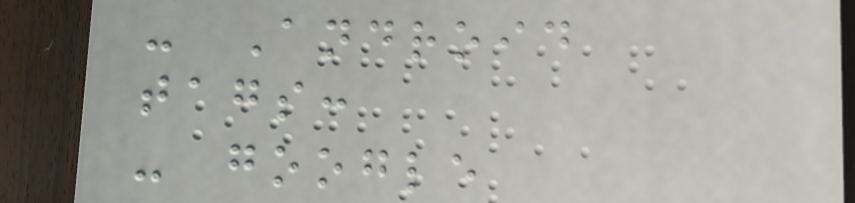- Android
tags:
- google
